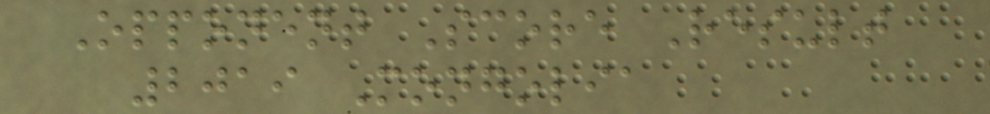Opponent Score Result
2019 Mongolia
